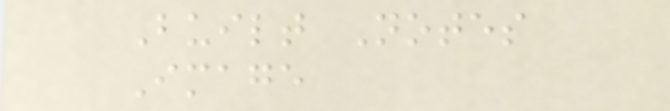Built Notes
Image
